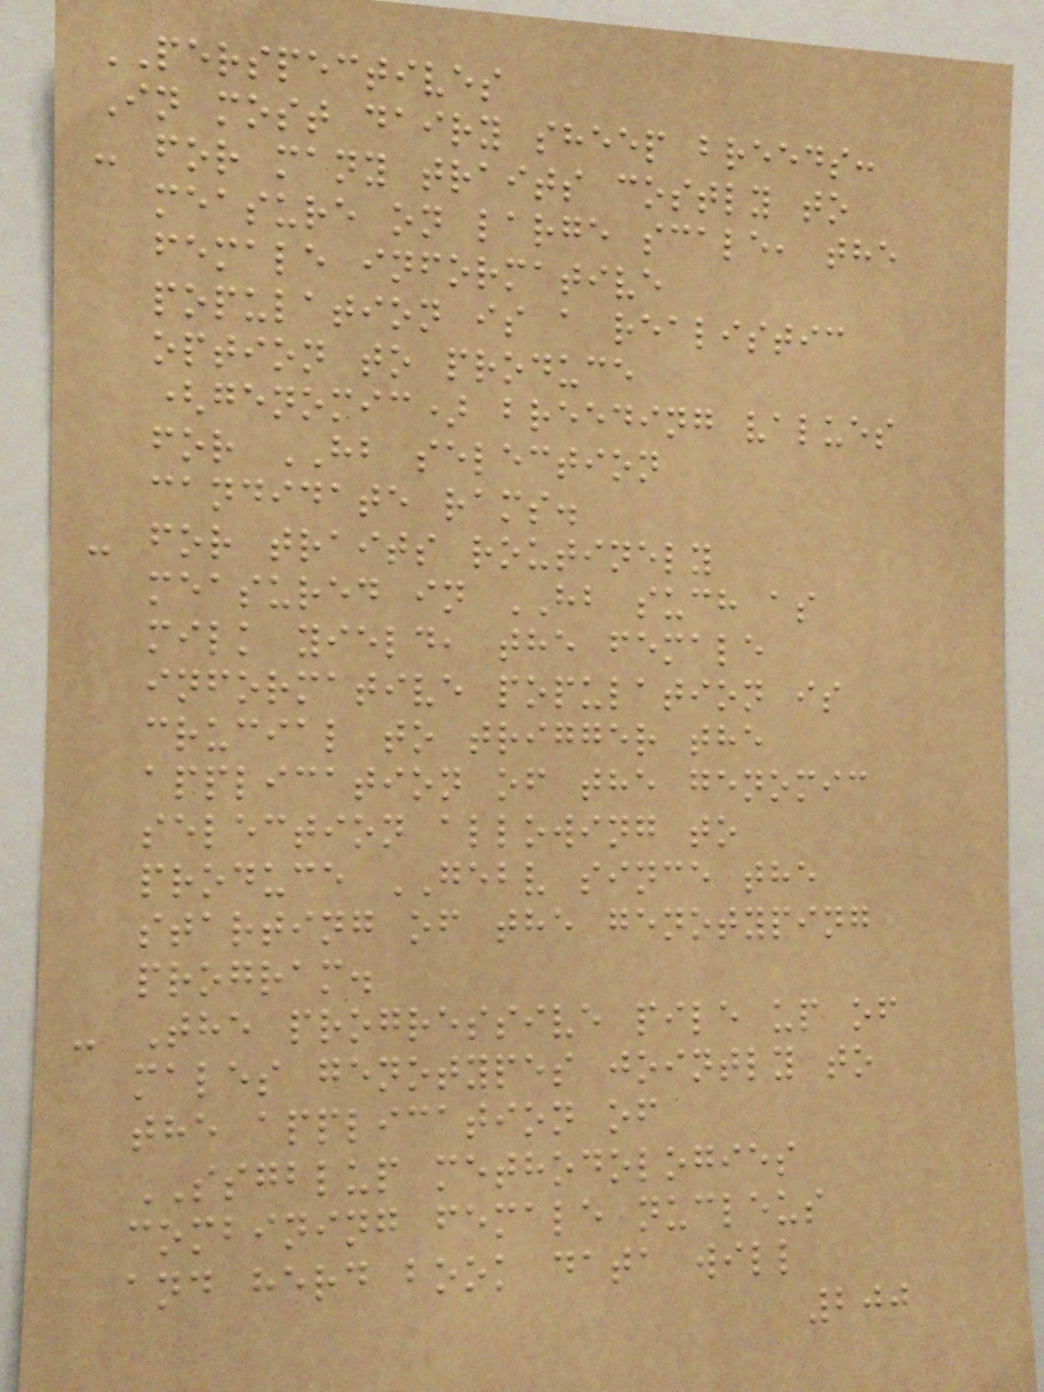PERSPECTIVES
In most dairy sheep breeds:
- for many traits costly to
measure on large scale, the
female informative
population is a realistic
option to produce
(genomic) breeding values
for HB selection
candidate rams.
- for traits routinely
measured in HB such as
milk yield, the female
informative population is
crucial to trigger the
application of the genomic
selection allowing to
produce GEBV since the
starting of the genotyping
program.
- The progressive pile up of
males genotypes jointly to
the application of
SSGBLUP methodologies
combining female nucleus
and herd book data will
200
